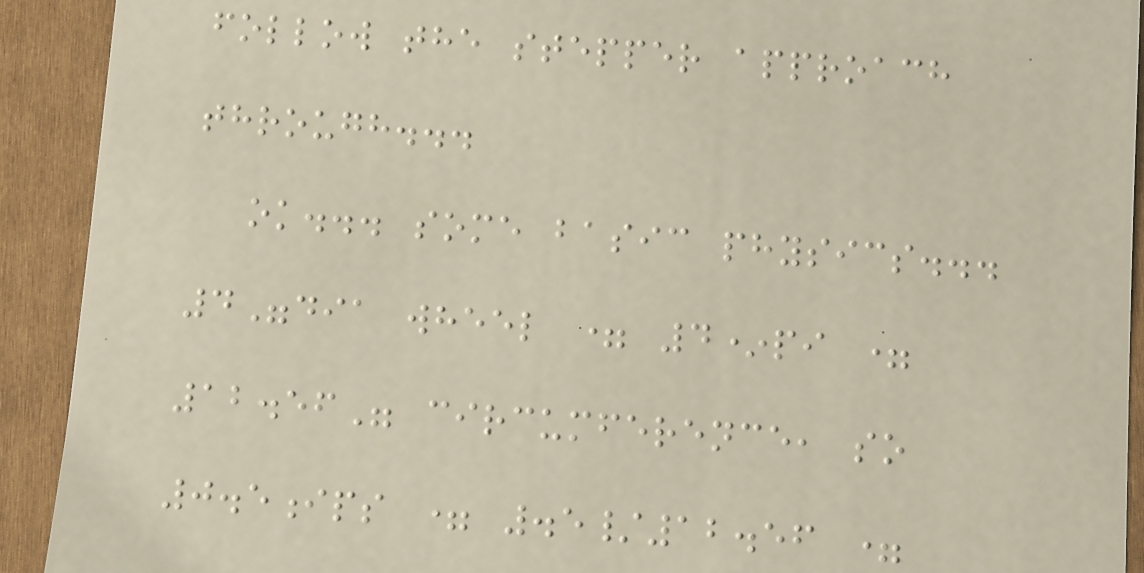follow the stepper approach
through...
ok... some basic physics...
4"dia wheel = 4*pi =
12.56" circumference, so
0.5ips = .5/12.56 =
